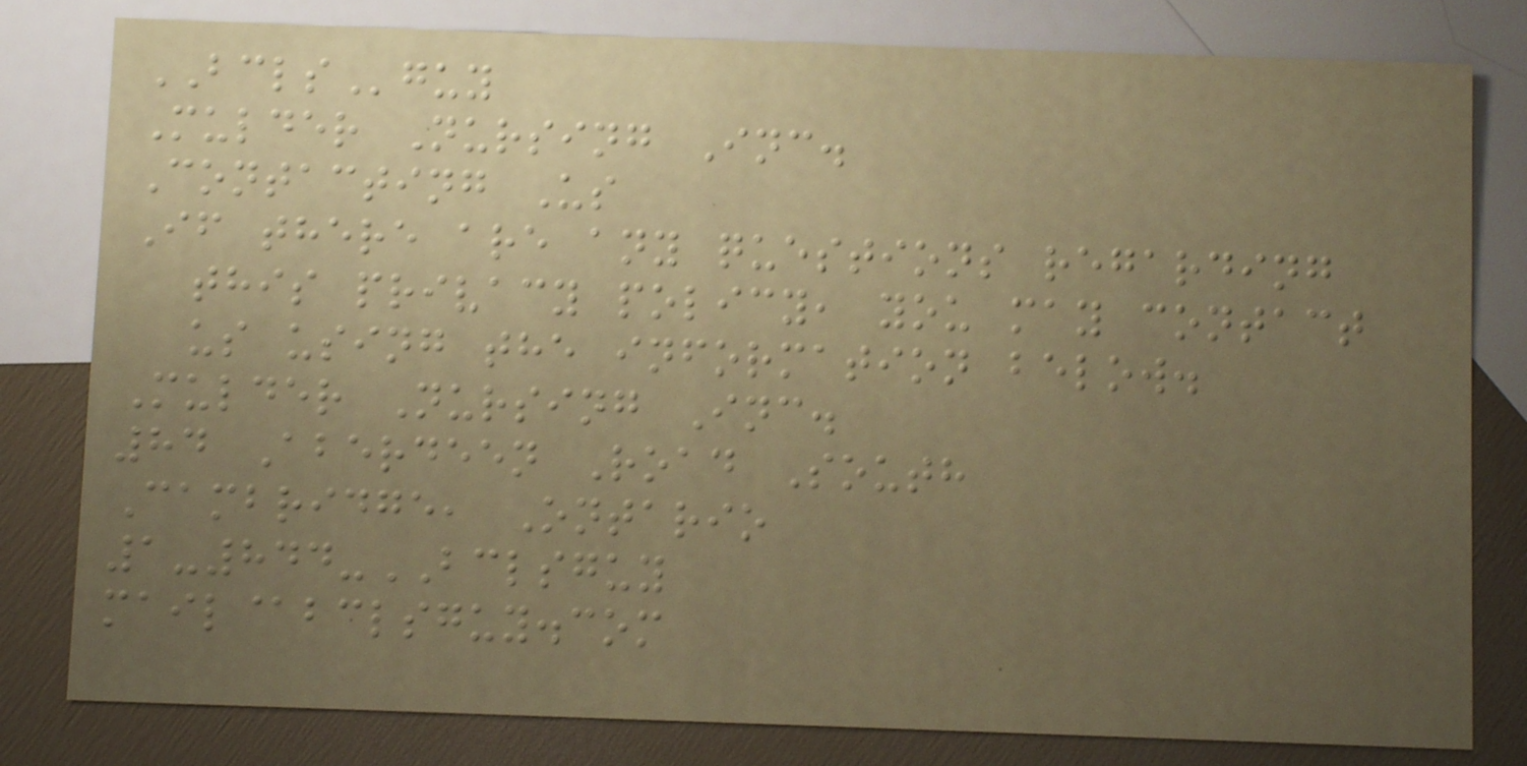BCLSguy
Mulder Nursing Inc.
Contacting Us
If there are any questions regarding
this privacy policy, you may contact
us using the information below.
Mulder Nursing Inc.
84 Aberdeen Road South
Cambridge, Ontario
1-844-BCLSGUY
mail@bclsguy.com
